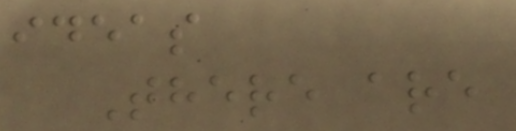ideas
There are
